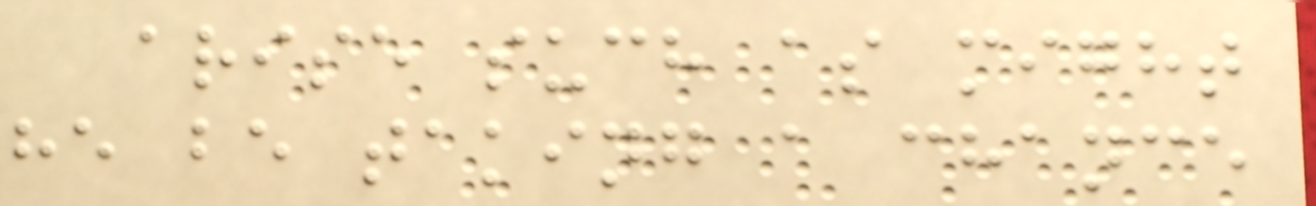arise such as might
he be taking a chance
